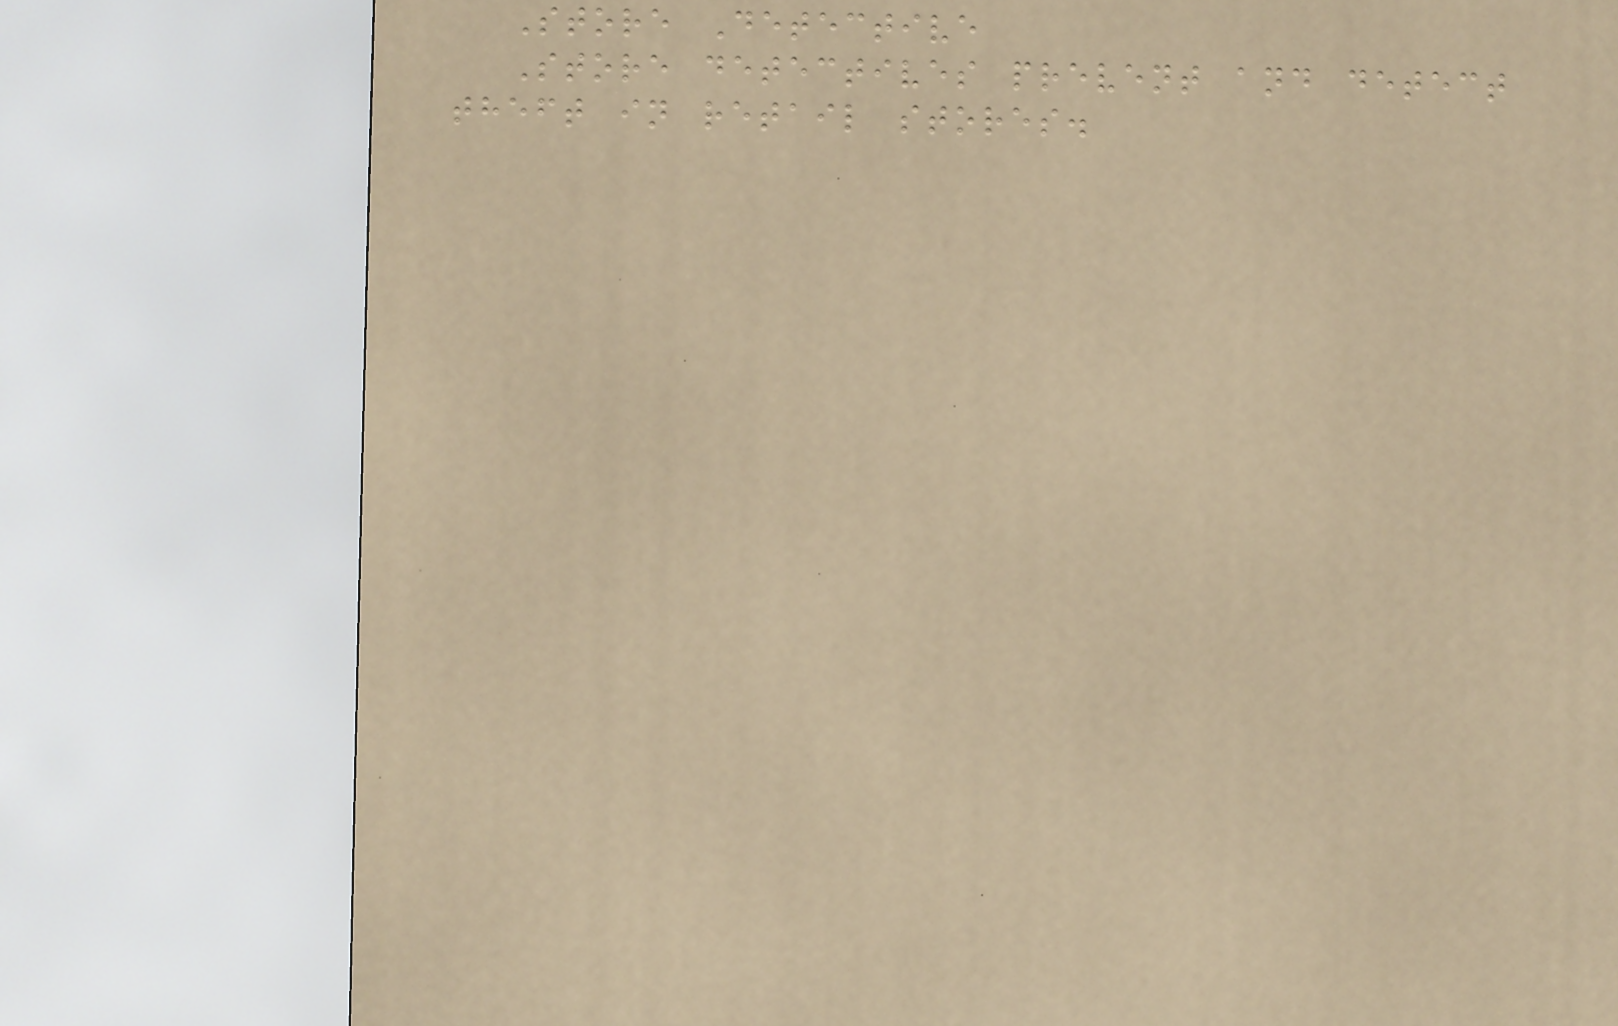Store Detective
Store detectives prevent and detect
theft in retail stores.
